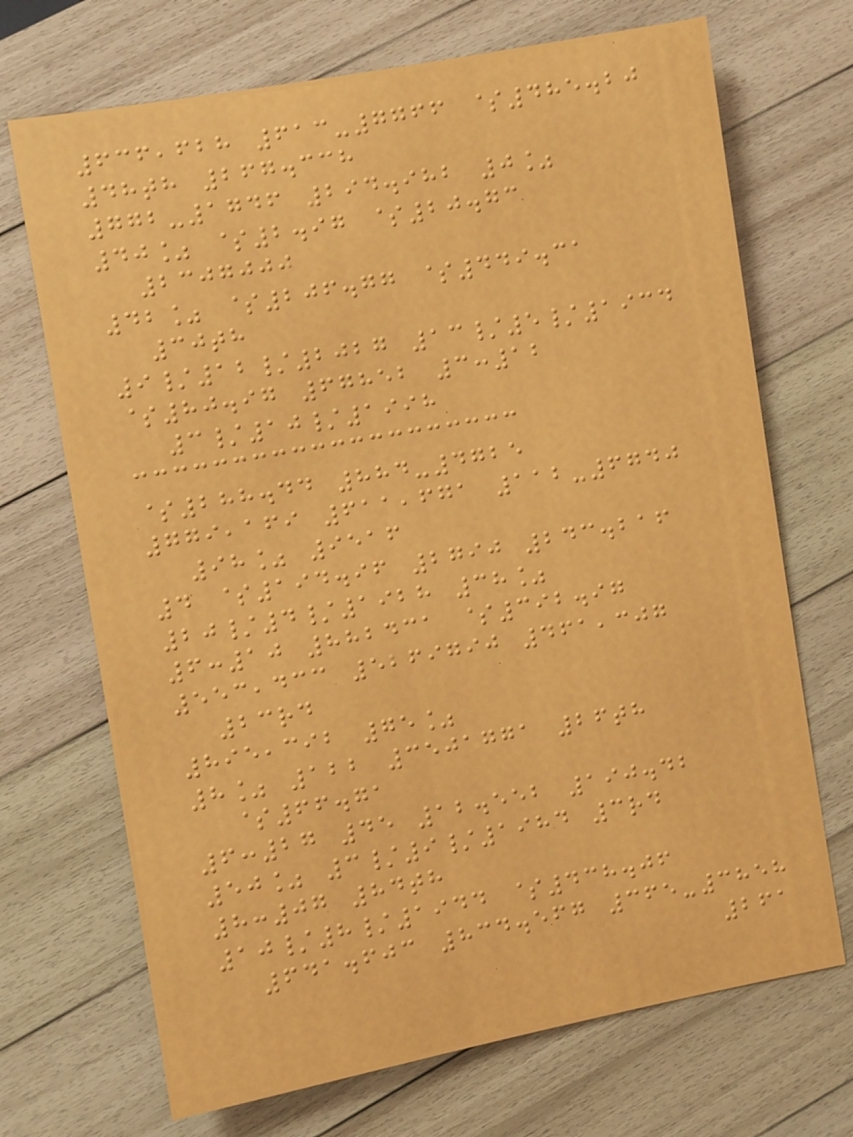636,628 613-7766 $485.20
48th 267.338
772-1746 294.982 0%
40% $2.97 $20.73
2307000
42% $206.77 $449.31
30th
9/12/2027 13/5/1934
$80.97 67852 3:12
3/10/1998
$288.44 884-4725
779,169 611,671 112-6740
98% 9516
4 $194.96 2790 243.216
20/4/1928 38%
6:10 882431 $392.97
553,433 5269790 461,307
23rd
895,392 75%
8% 122 3501771 26th
$66.71
6:27 45 12.552 190.42
50% 3/9/1984 3rd
8:07 84th
10/8/1944 $438.06
641.603 834.567 365-3858
261
